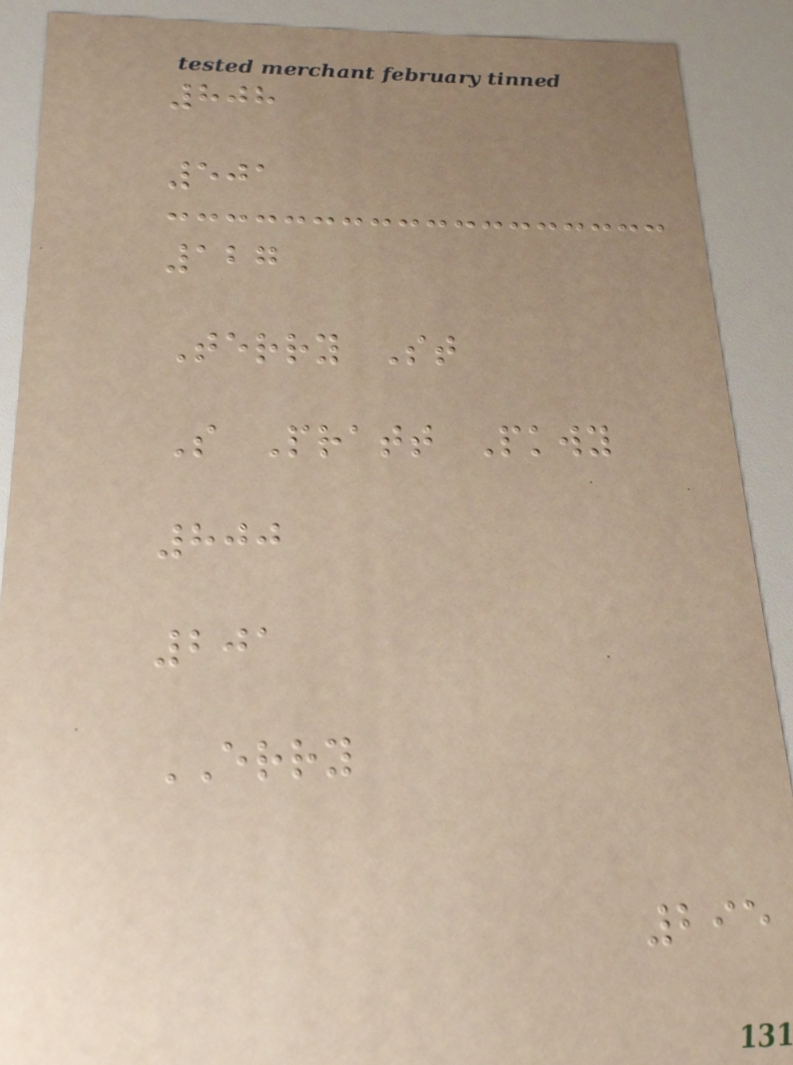808
501
127
Terry St
S Pratt Pkwy
800
201
ERRY
295
